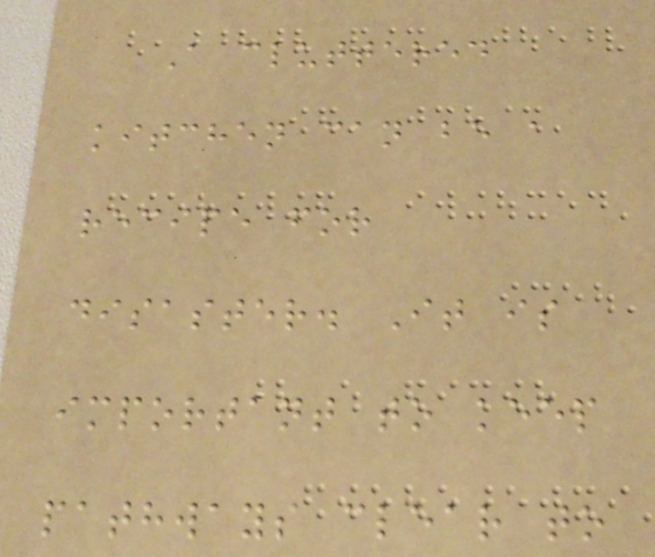A cluttered
kitchen can be a
recipe for
disaster. It is
important to keep
pathways clear to
